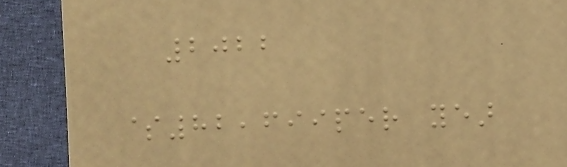2022
$82,699per year
